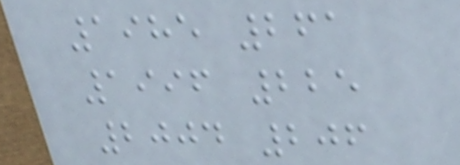1985 261
1996 225
2004 206
